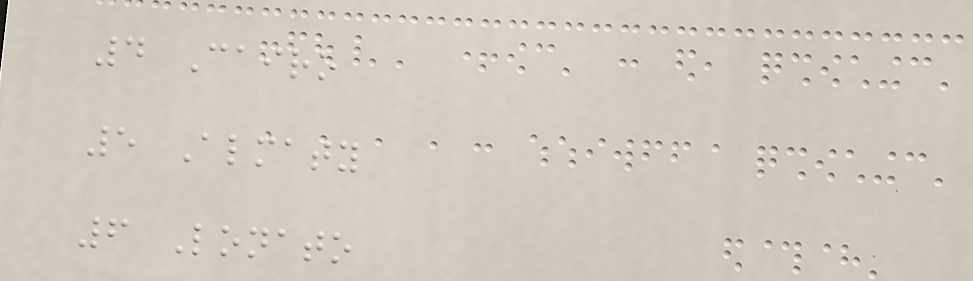4 Cairo
5 Almaty
6 Lonato
